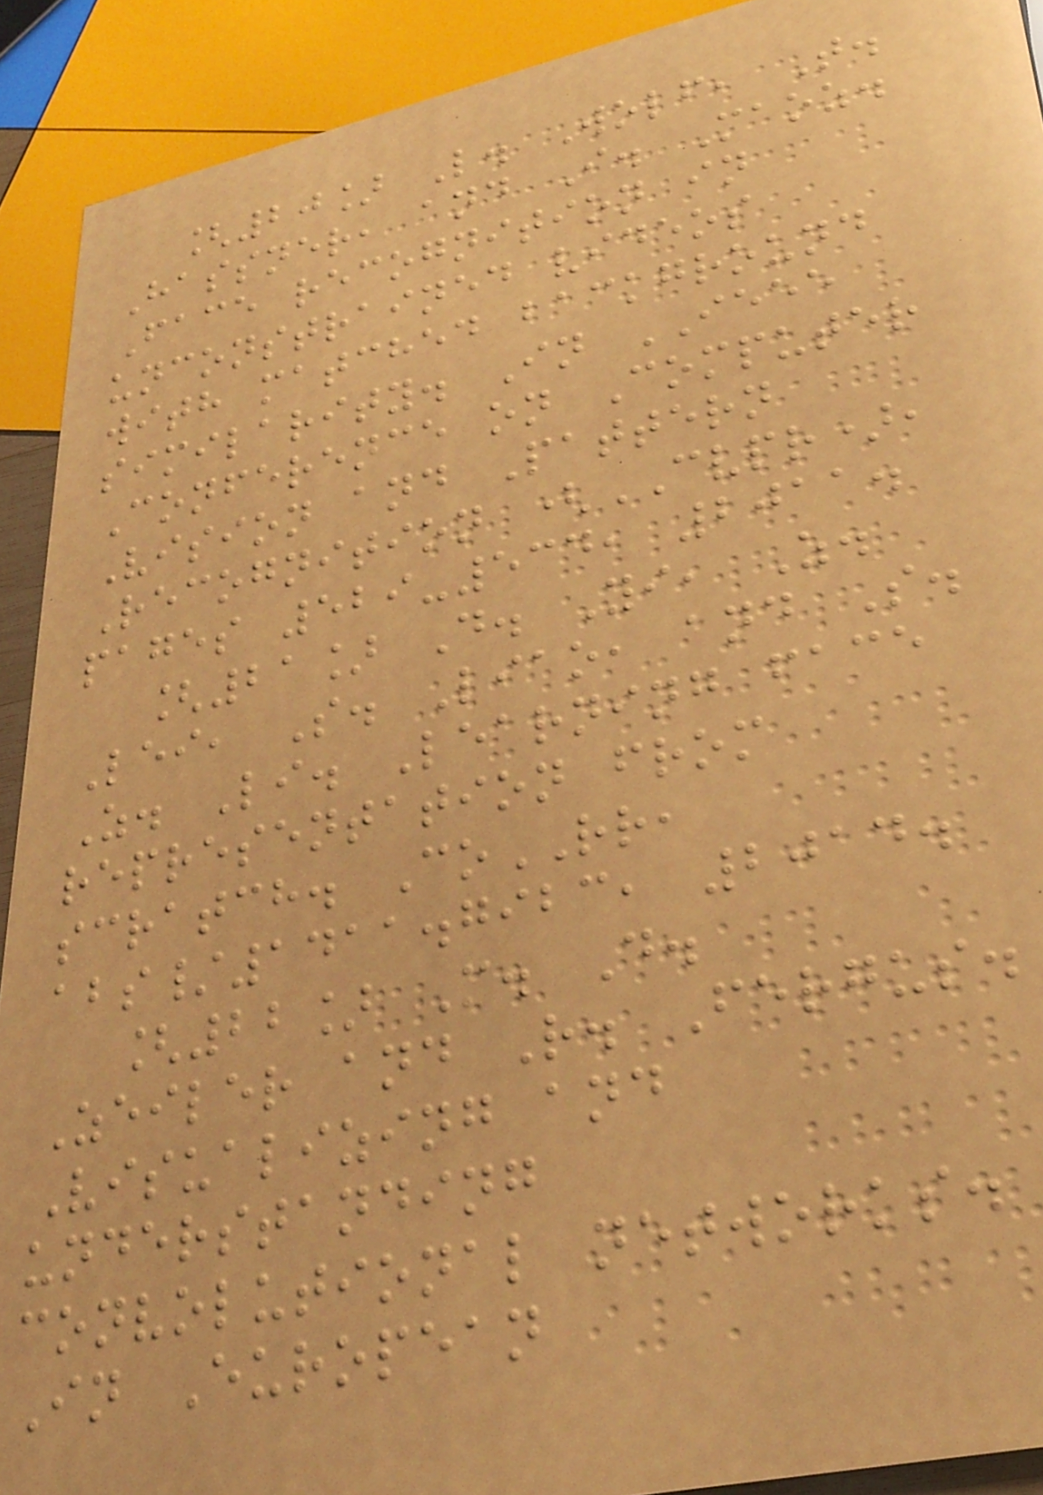[20] L. Wolf, T.
Hassner, and I. Maoz.
Face recognition in
unconstrained videos
with matched background
similarity. In IEEE
Conference on Computer
Vision and Pattern
Recognition (CVPR),
pages 529-534, 2011.
[21] D. Yi, Z.
Lei, S. Liao, and S.
Z. Li. Learning face
representation from
scratch. CoRR,
abs/1411.7923, 2014.
[22] M. D.
Zeiler and R. Fergus.
Visualizing and
understanding
convolutional networks.
In European
